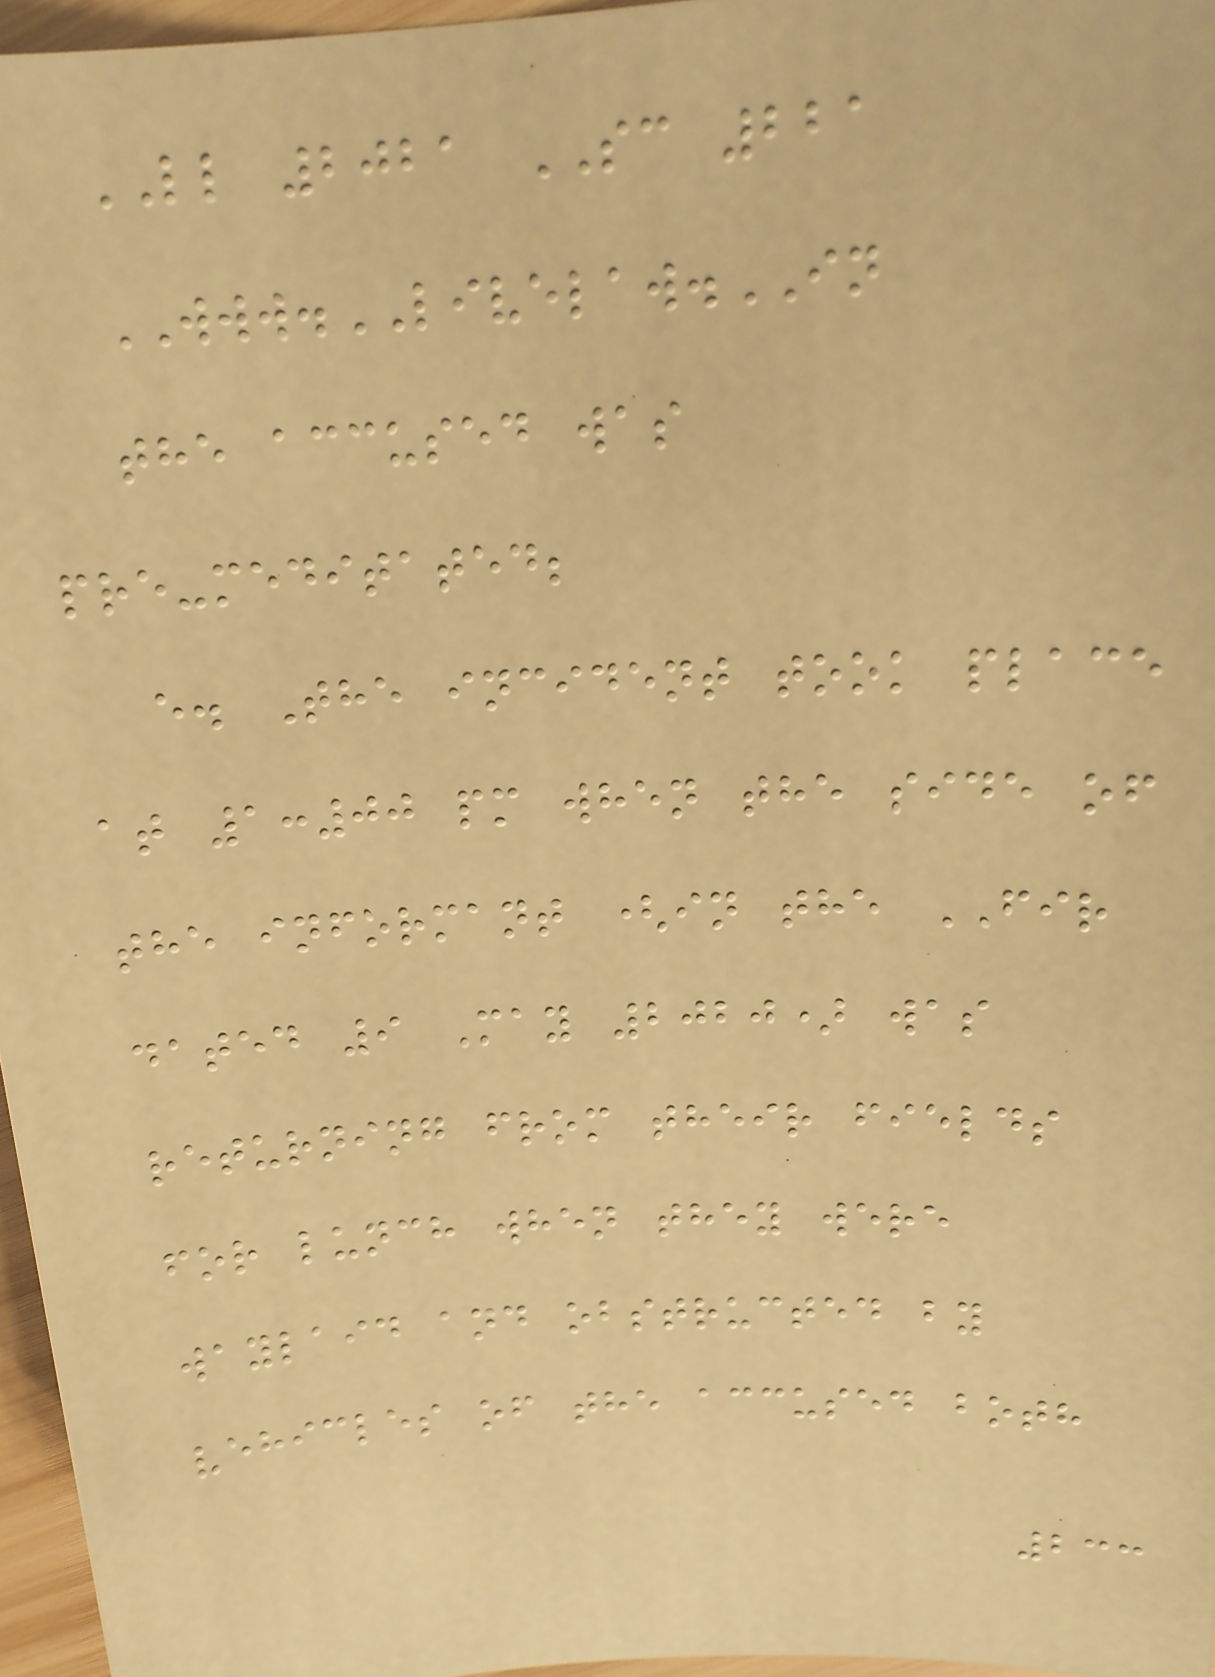LL 2021 SC 221
WWW.LIVELAW.IN
the accused was
pre-meditated;
e. The incident took place
at 1:00 pm when the side of
the informant (in the FIR
dated 9 May 2020) was
returning from their fields
for lunch when they were
waylaid and obstructed by
vehicles of the accused both
233
